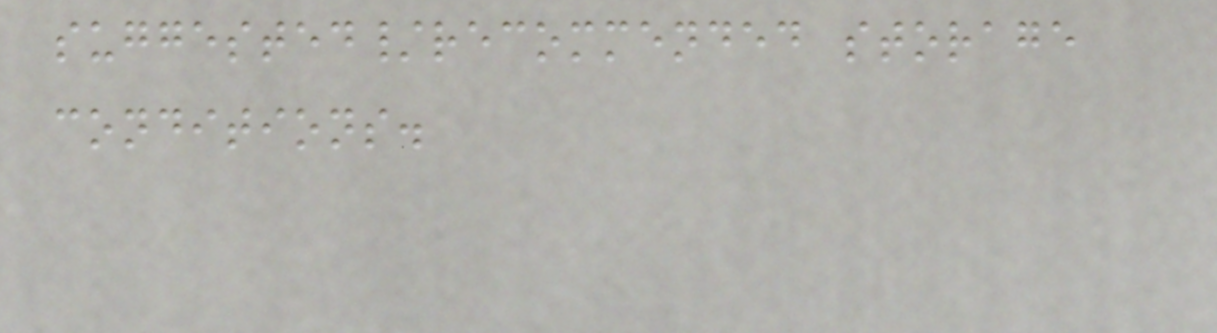suggested/recommended storage
conditions.
